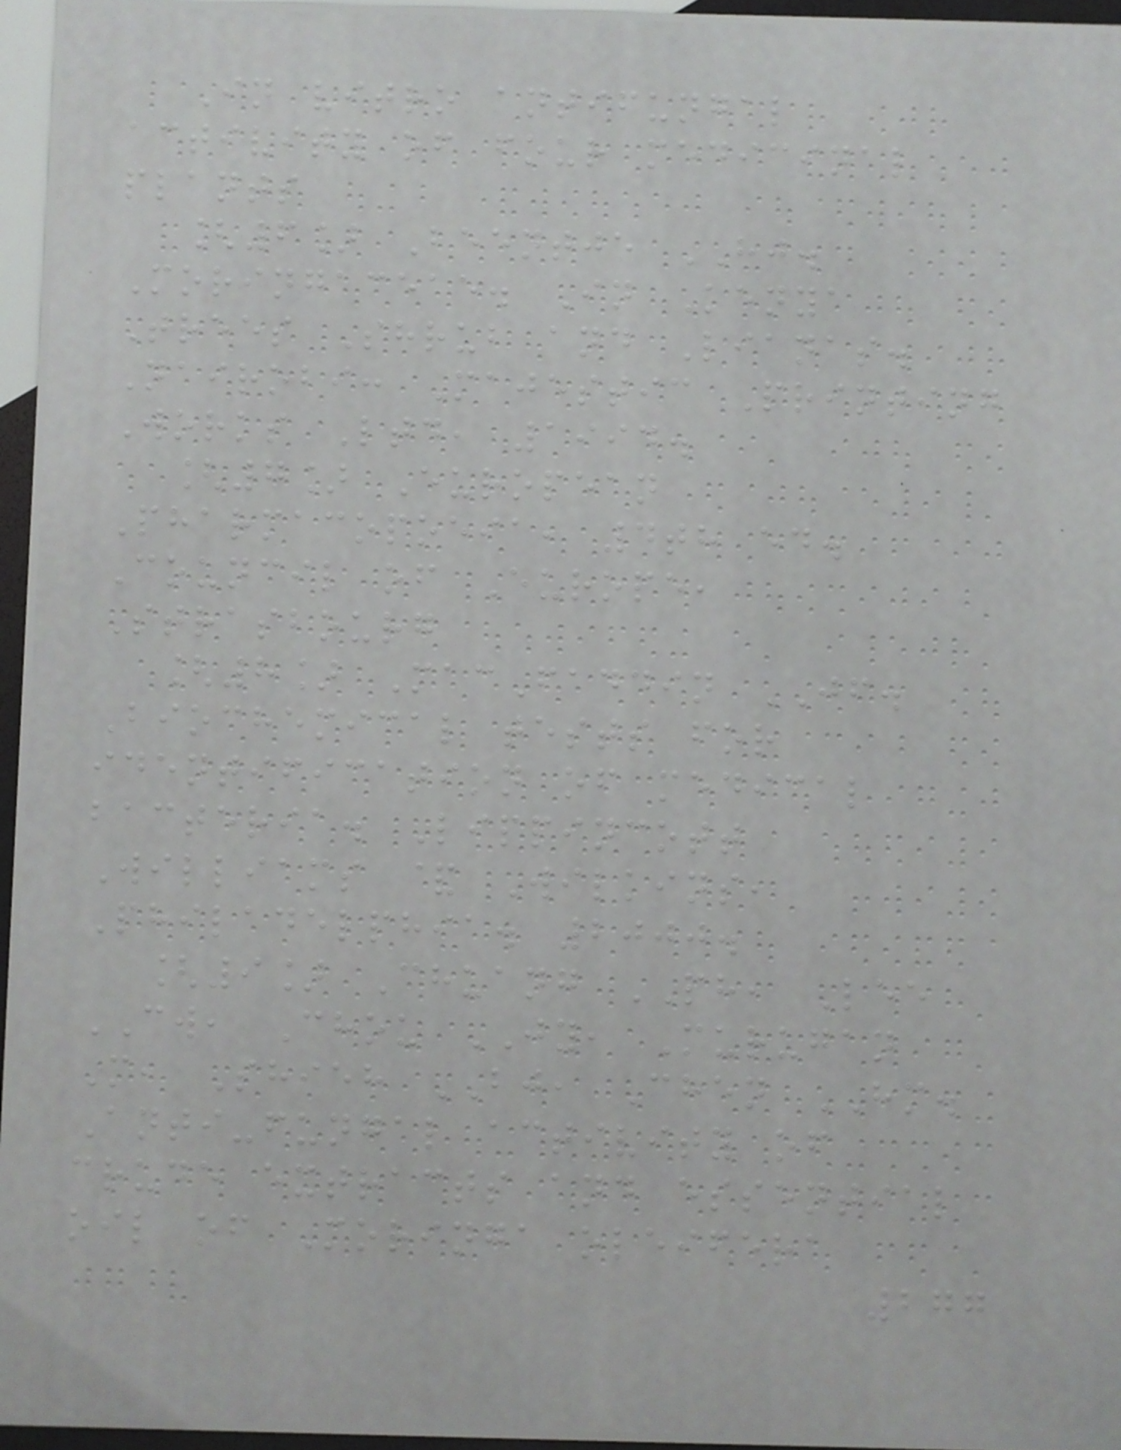In vitro antifungal
activity of four medicinal
plants
[6] Beentje HJ.
Moringaceae. In Kenya
Trees Shrub and Lianas.
Nairobi: Majestic Printing
Works Ltd, 1994.
[7] European
Pharmacopoeia, 4th ed.
Council of Europe,
Strasbourg
[8] MacFaddin JF.
Biochemical tests for
identification of medical
bacteria. Lippincott
Williams & Wilkins,
Philadelphia. 2000.
[9] Chuang PH, Lee
CW, Chou JY, Murugan
M, Shieh BJ, Chen HM.
Anti-fungal activity of
crude extracts and essential
oil of Moringa oleifera
277
